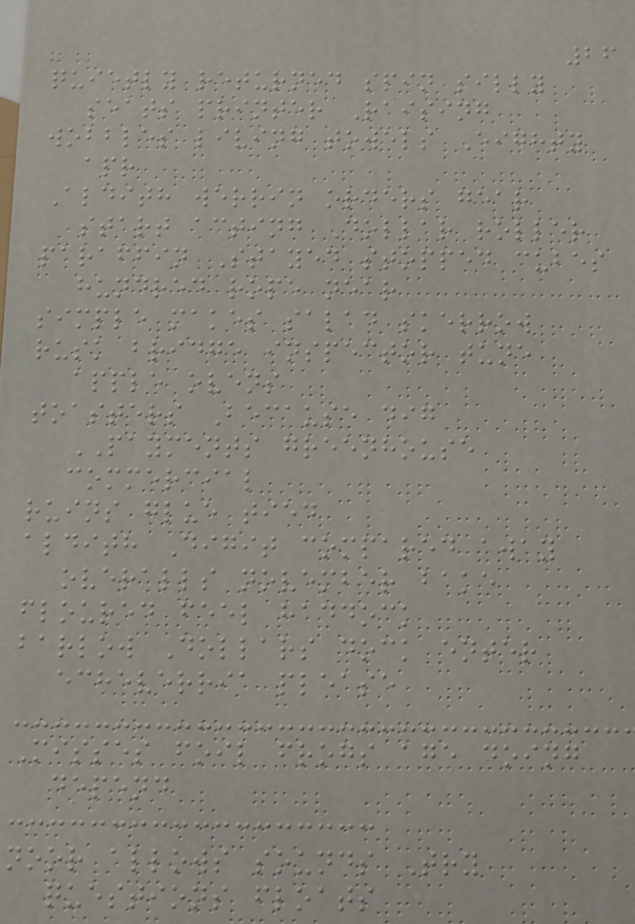26
quietly returned spin silly
seats printer Raising
wobbles living towels Eighty
apr
Aldith werrin orders gear
start acting Dollar roller
paraffin Stayed stopped cubes
hundred rope near
simple makes salad skerrow
rusk bridge inspector tune
apple ovens
toasters Because dig
PAYMENTS greenhouse
commercial
ruins glue tied
aldith Digit compared away
overalls november bake
floured feel haddock
barlow Dollars dock enter
echeverria please
Misses foil frogs age doing
depend
noor allows sounds Try
questions floats
